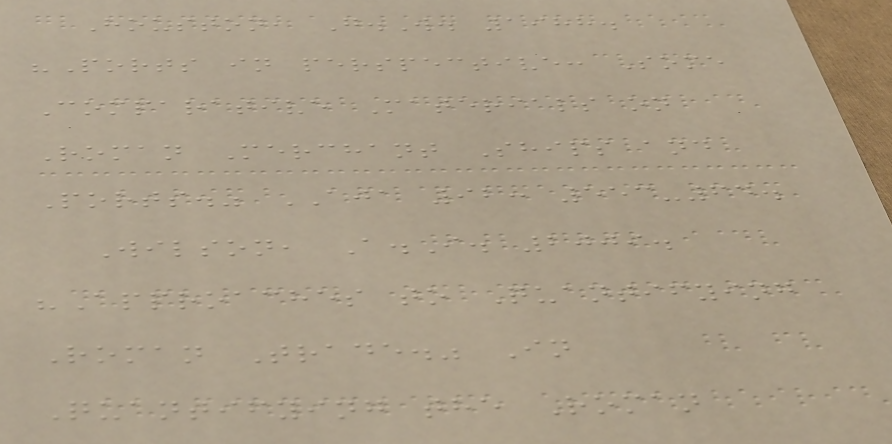Houston, G.W. 1988.
"Ports in perspective: Some
Comparative Materials on
Roman Merchant Ships and
Ports." AJA 92: 553-64.
Wilson, A.I. 2009.
"Approaches to Quantifying
Roman Trade." In
Quantifying the Roman
